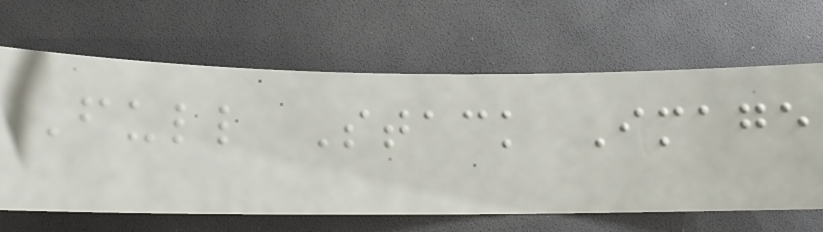Full Stack Image
